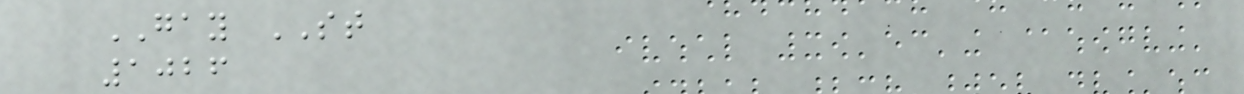GAY ST
1026
